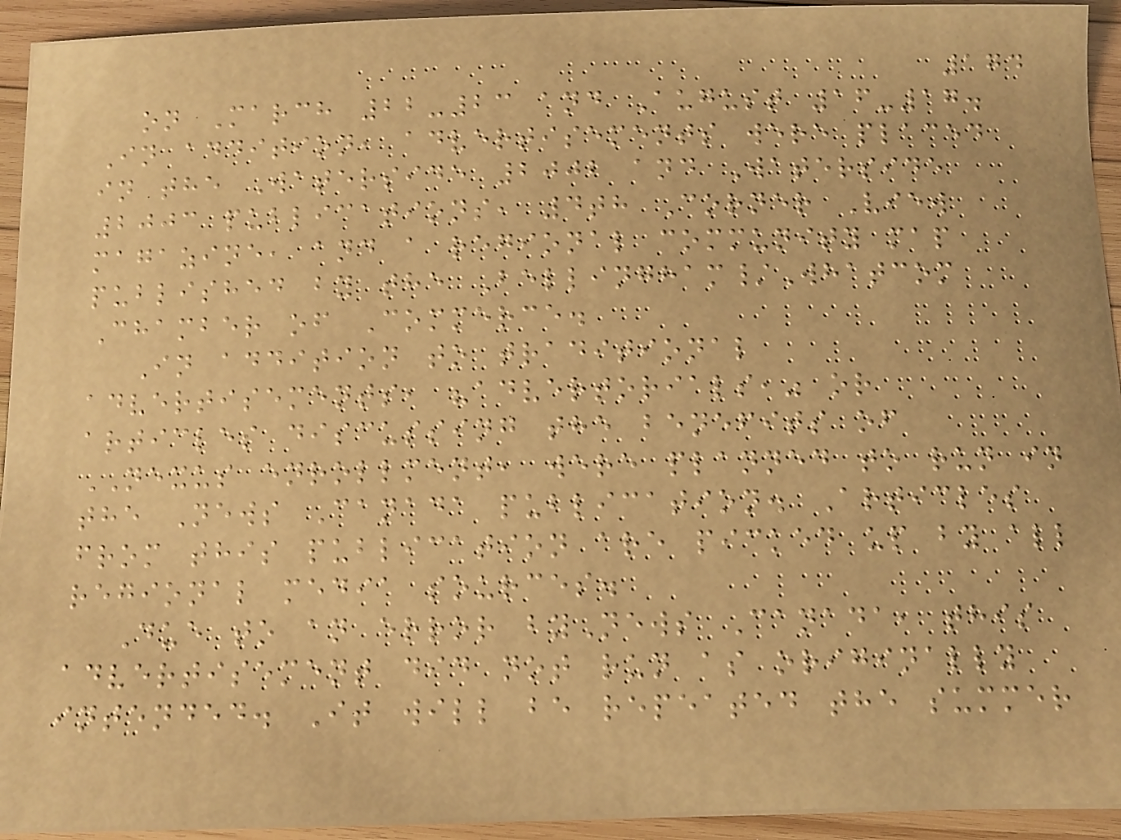174
on March 22-23 and August 16-17.
In addition, advertisements were placed
in the Waterside 2002 and Waterside
2003 publications, 4th Corner View
magazine, and a regional community map
published by the Bellingham/Whatcom
Chamber of Commerce.
In addition to traditional
advertisements, "advertorials," or
articles discussing the benefits of
NEXUS enrollment, were planned to run in
the News Canada publication. Articles
from this publication are picked up by all
regional media sources.
Due to an error byNews Canada, this
advertisement did not run as originally
intended. It will be repeated the summer
